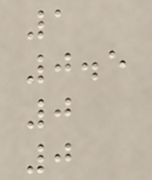1
0.5
0
0
